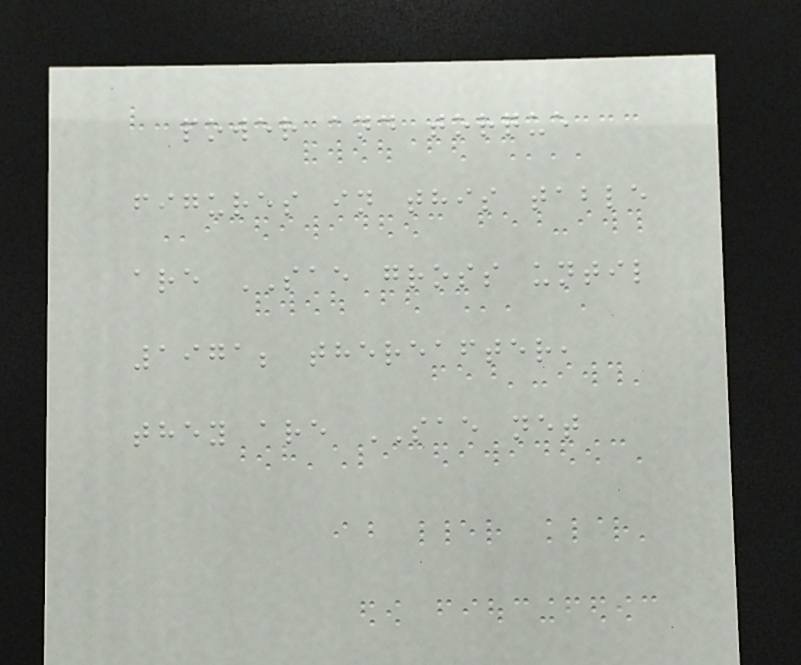power and torque
figures in this table
are SAE gross until
1971; thereafter,
they are SAE net
